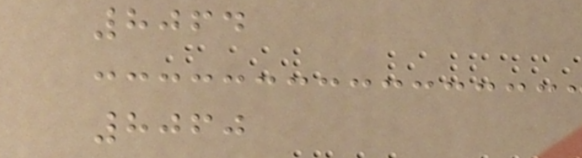8064
8060
